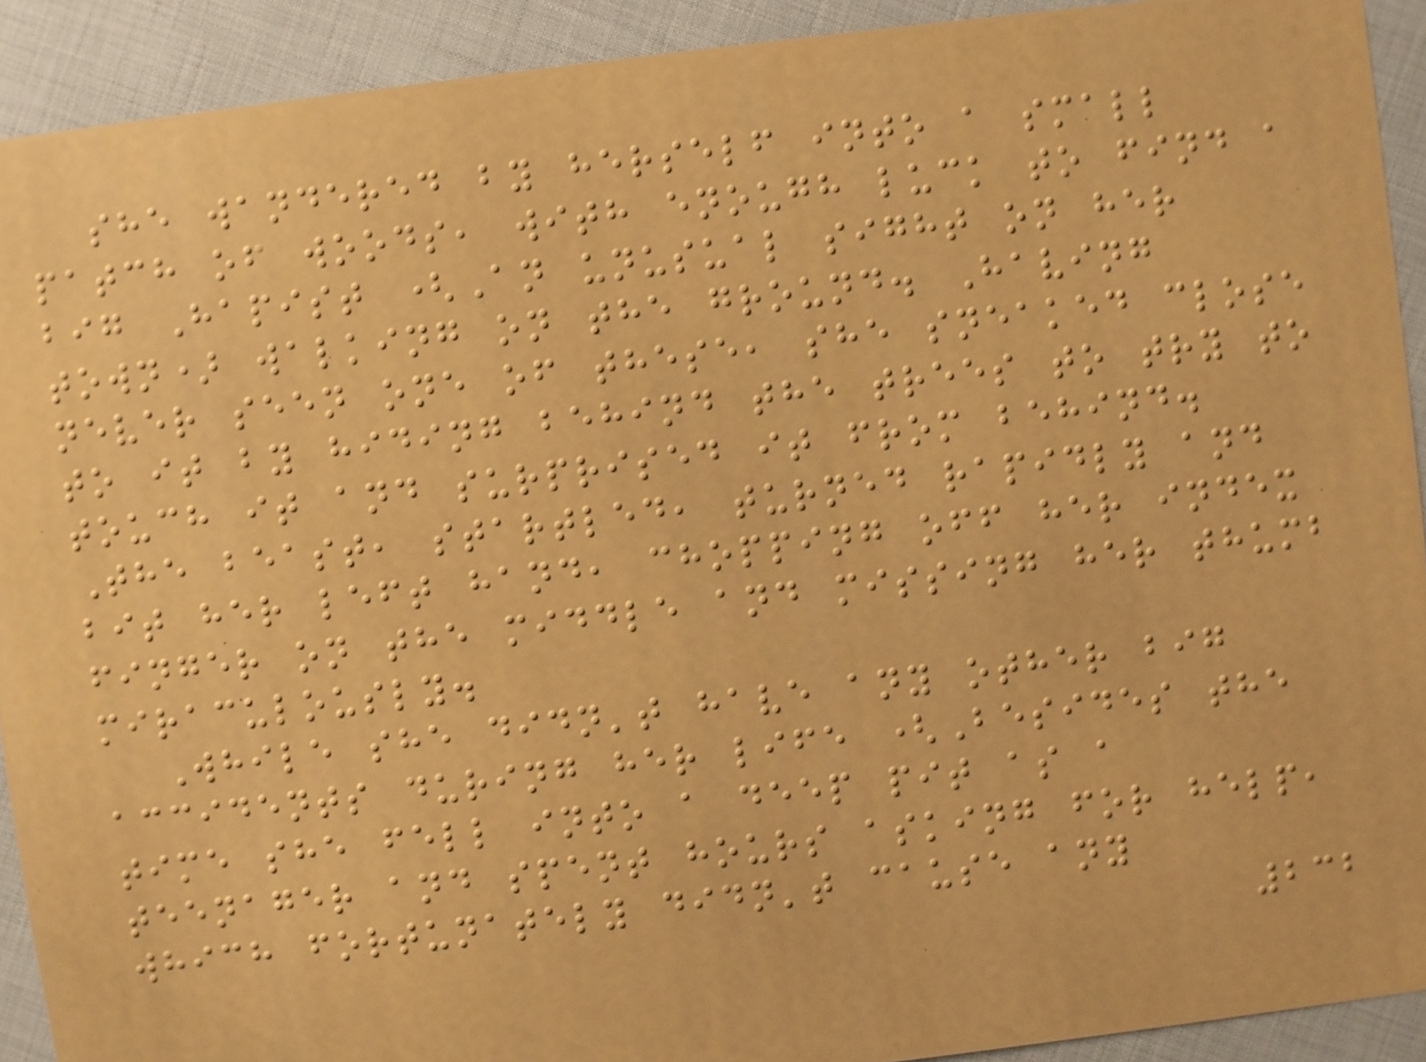she wandered by herself into a small
patch of woods, with enough luck to find a
big Hapist (An unusual sight on her
town) walking on the ground. Having
never seen one of these, she sneaked close
to it by hiding behind the trees to try to
touch it and surprised it from behind.
The beast, startled, turned rapidly and
bit her left hand, chopping off her index
finger on the middle and missing her thumb
miraculously.
While she didn't have any other big
accidents during her life (Besides the
time she fell into a deep pit as a
teenager and spent hours asking for help,
which fortunately didn't cause any
232
